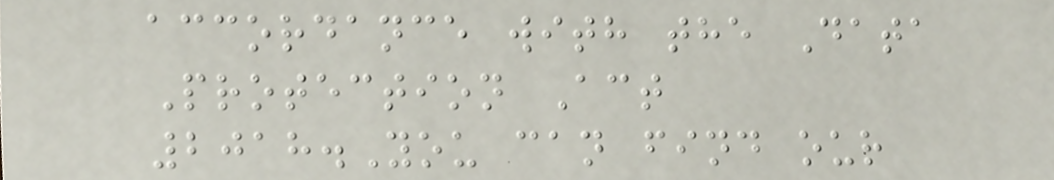accordance with the Data
Protection Act
2018.You can find our
